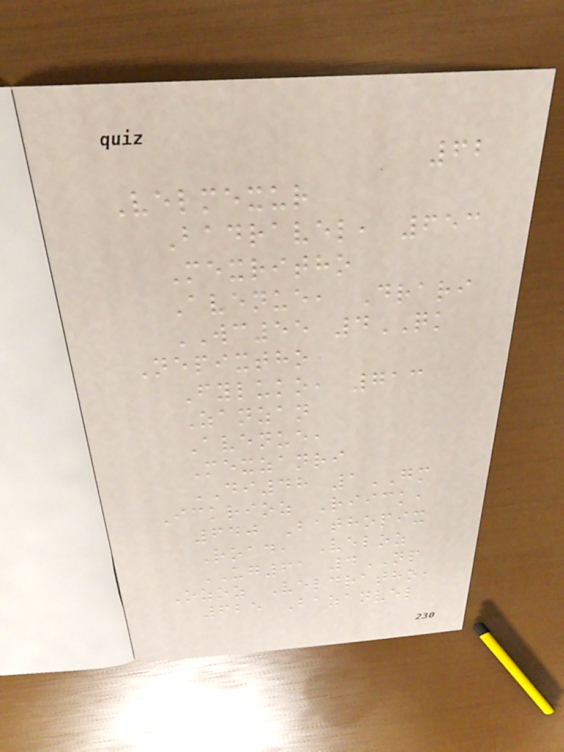62
Velmexur
Badravel, 653
Mexritho
Avenue, Drari
WC55 4QK
Nepixtho
Fyluko, 713
Zanzan
Avenue,
Mexzanri
DI48 1GM
Ickrioz Riick,
640 Bathopix
Road, Veloz
UG61 4NP
Ozoz Veldratho,
625 Bazanvel
